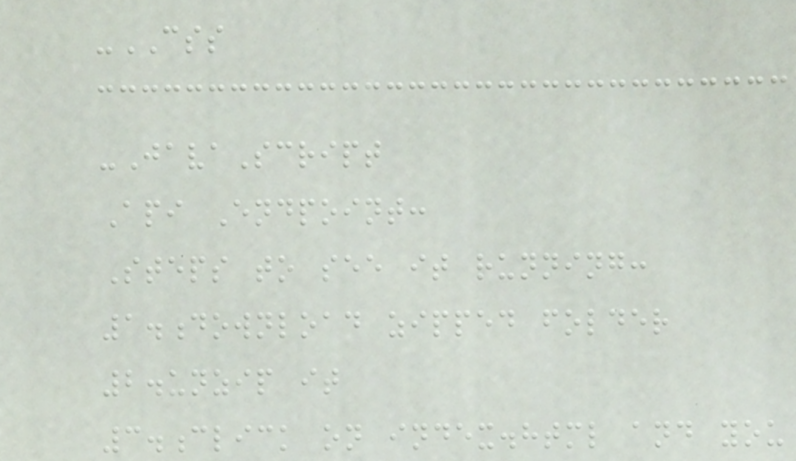-CSS
-JavaScript
Api Endpoint:
Steps to see it running:
1.download zipped folder
2.unzip it
3.click on index.html and you
